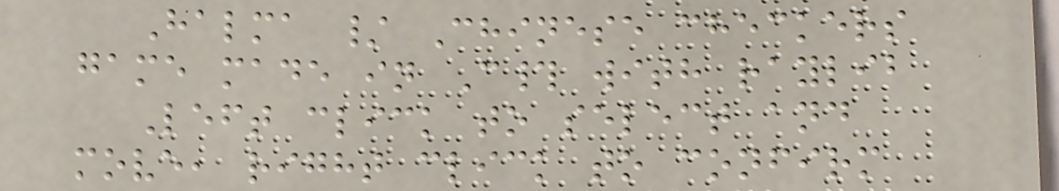Halma / Chinese checkers
game made in C# with raylib
Left click to select and
move, right click to confirm
